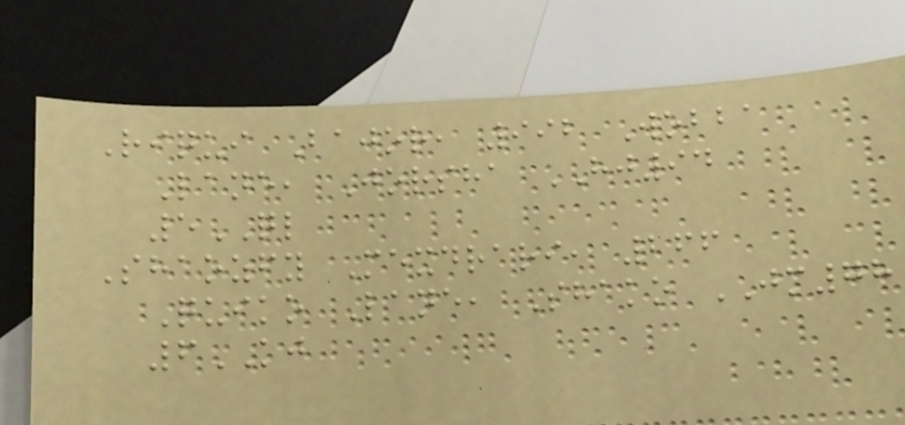Riqui Bajor, 992 Wobba
Lane, Jorsha HJ94
5QL
Shaozfy Mexdrari, 266
Quiko Lane, Shako JM78
6KJ
